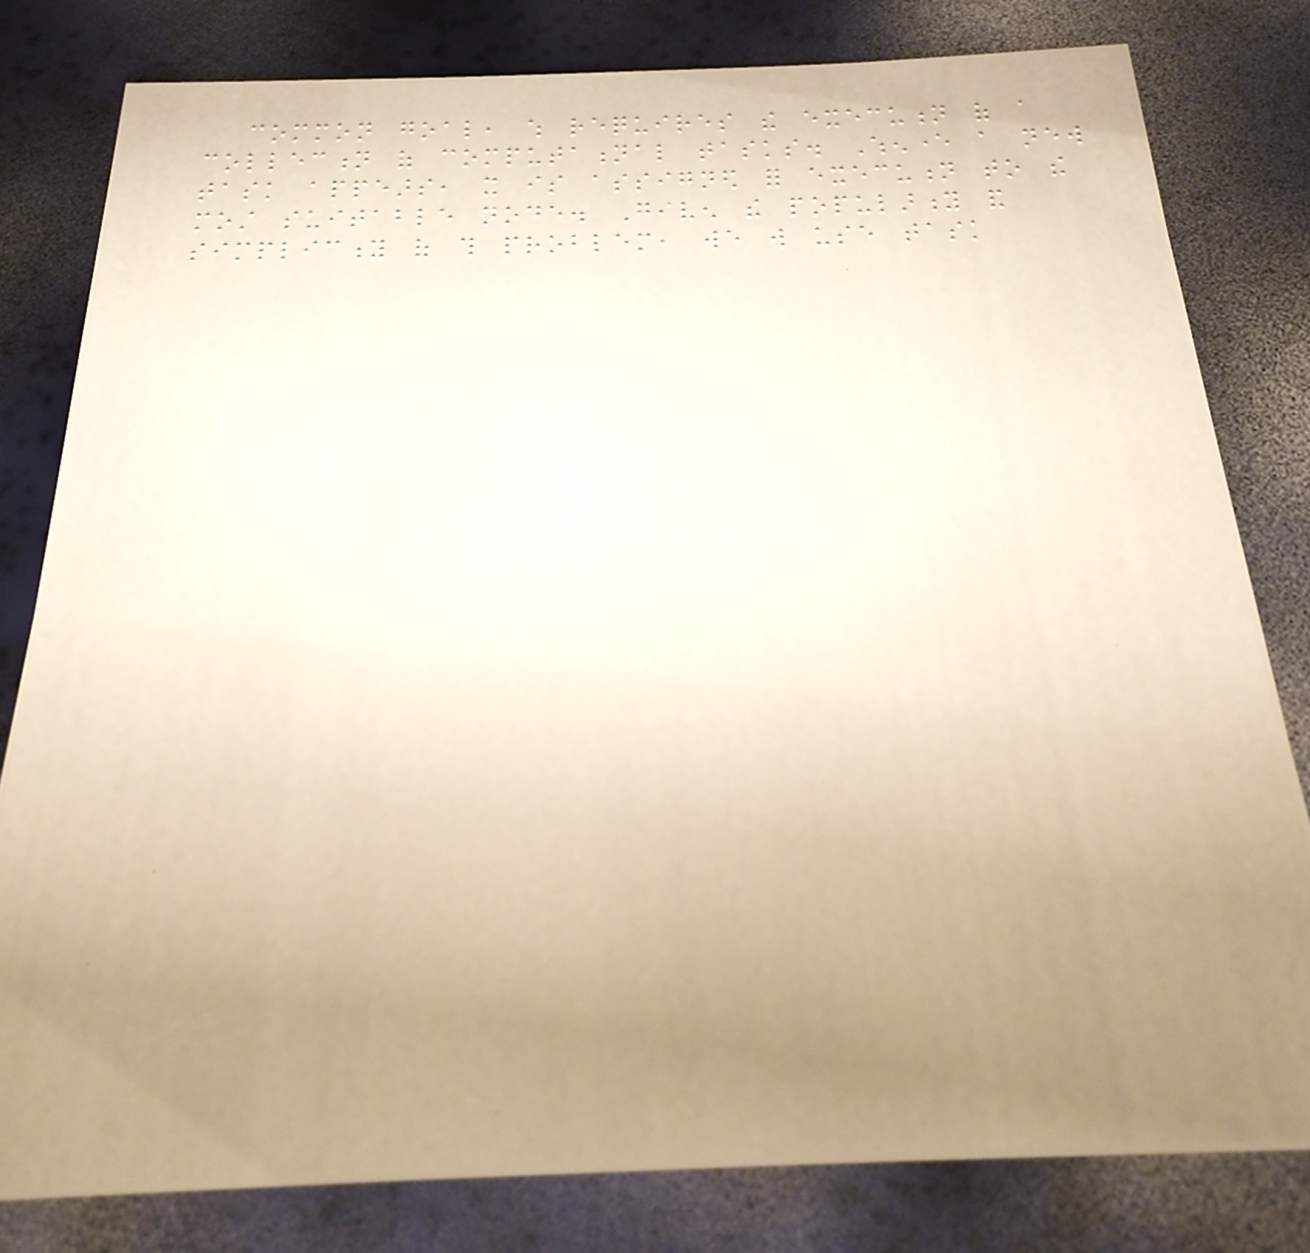common goal, which requires the execution of a
collection of computational tasks. Whenever a new
task appears, it is assigned for execution to the
most suitable node. Given the popularity and
simplicity of this problem, we will use task
